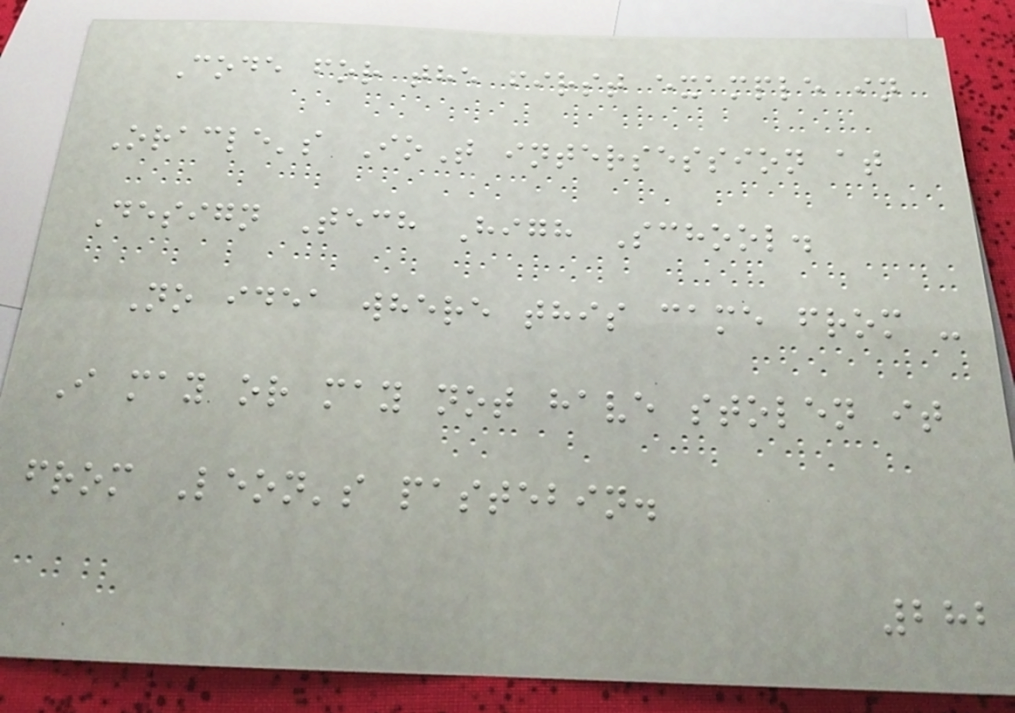Code for the first example in
Oracle's IoT intersession at
Design Tech High School.
No idea where this came from -
I may or may not have stolen it
from Leon's pastebin.
282
